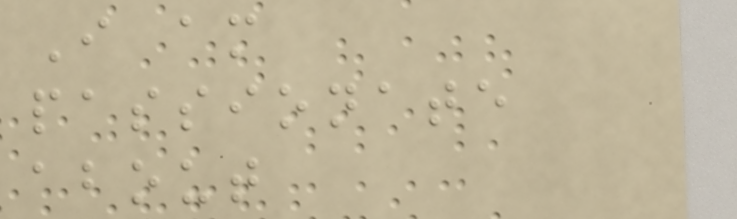I am
passionate
about
